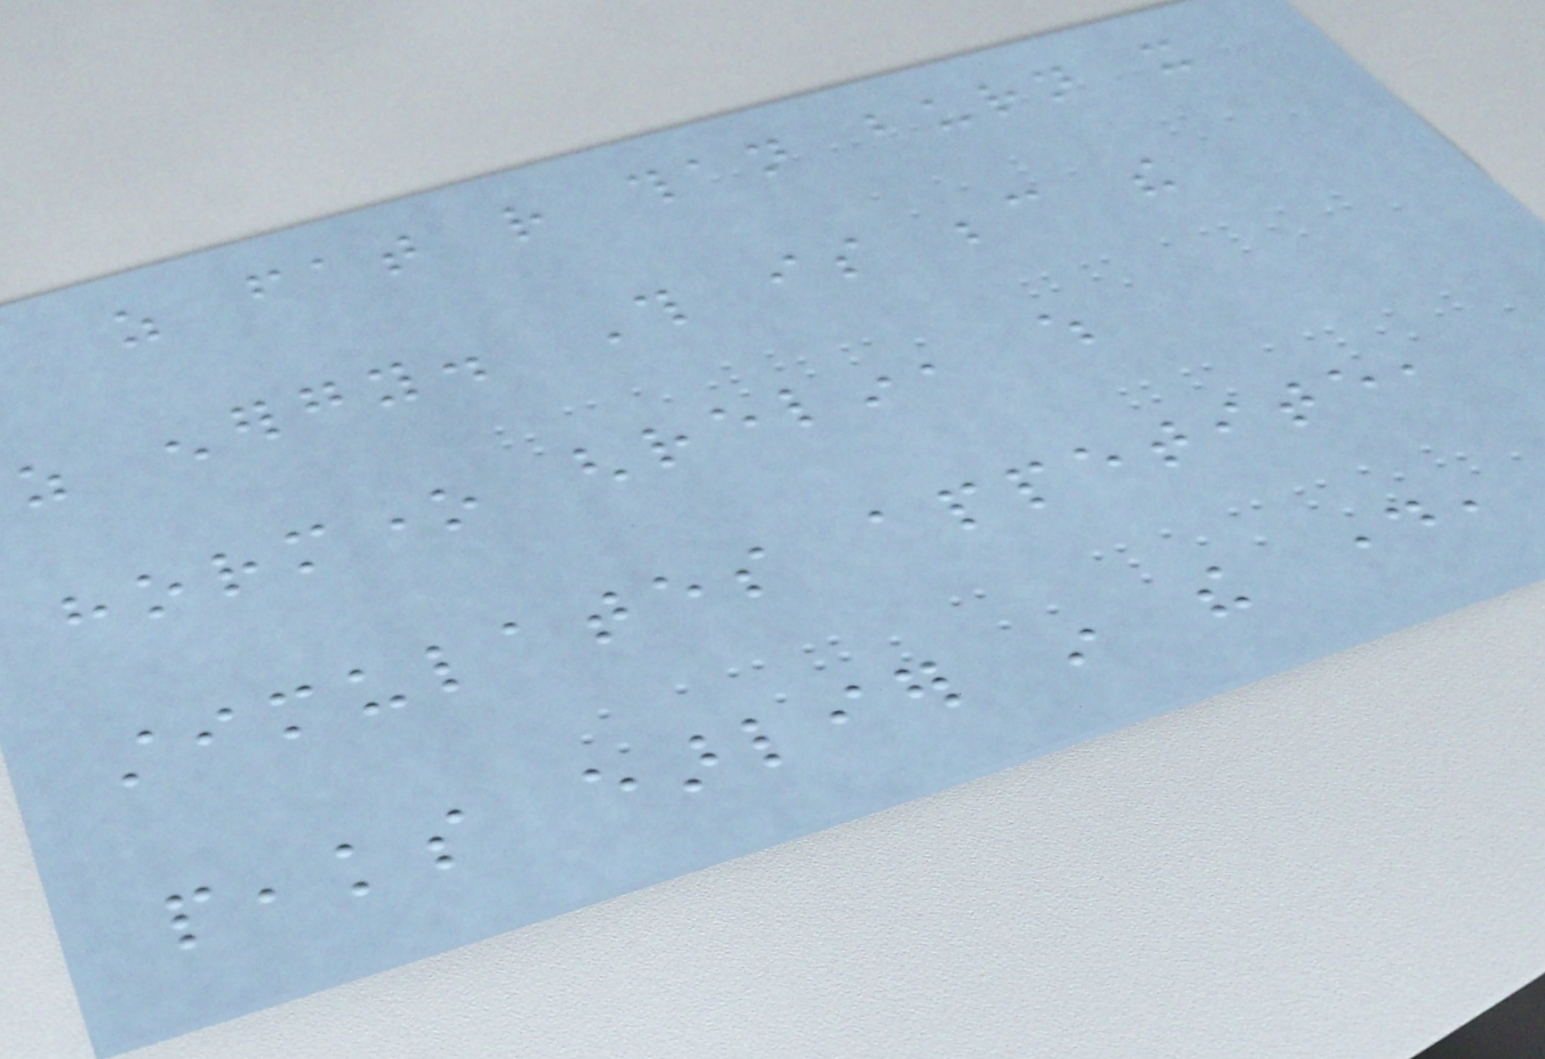as fat rather than burn it
as energy. This is because the
hormone ghrelin, which
stimulates appetite,
peaks earlier in the day,
